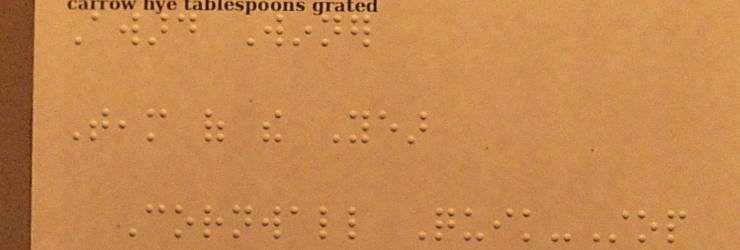Award Winner
Team of the Year
Cornwall Quik-Stop
